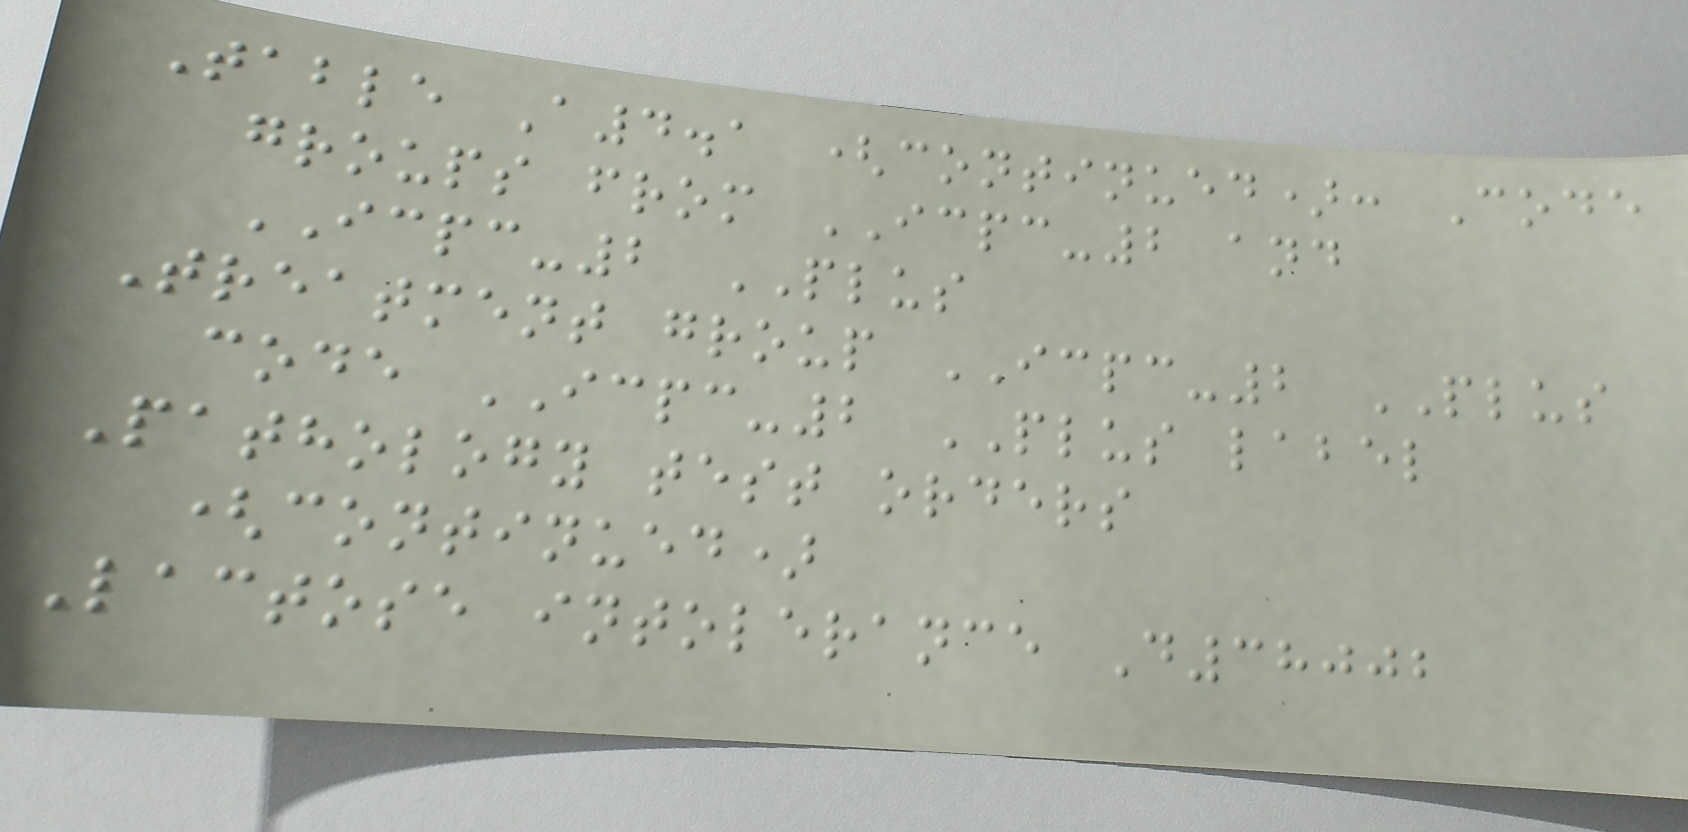Table A4.1 (continued): Code
groups from ICPC-2 and
ICPC-2 PLUS
Treatment group ICPC-2 PLUS
code ICPC-2 PLUS label
Pathology test orders
(continued)
Lactose intolerance D38002
